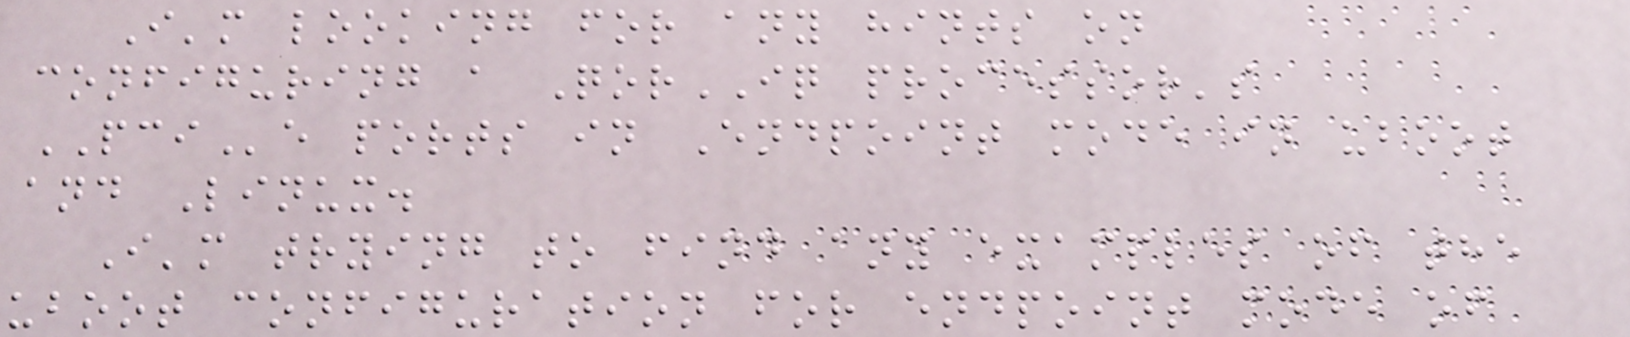I'm looking for any hints on
configuring a QorIQ processor's
PCIe ports in Endpoint mode in uboot
and Linux.
I'm trying to find any examples of the
uboot configuration for endpoint mode of
